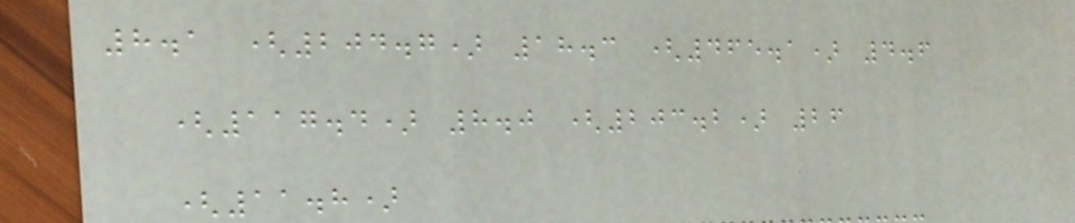8.1 (204.7) 18.3 (465.1) 4.6
(117.4) 8.0 (203.2) 26
(11.8)
